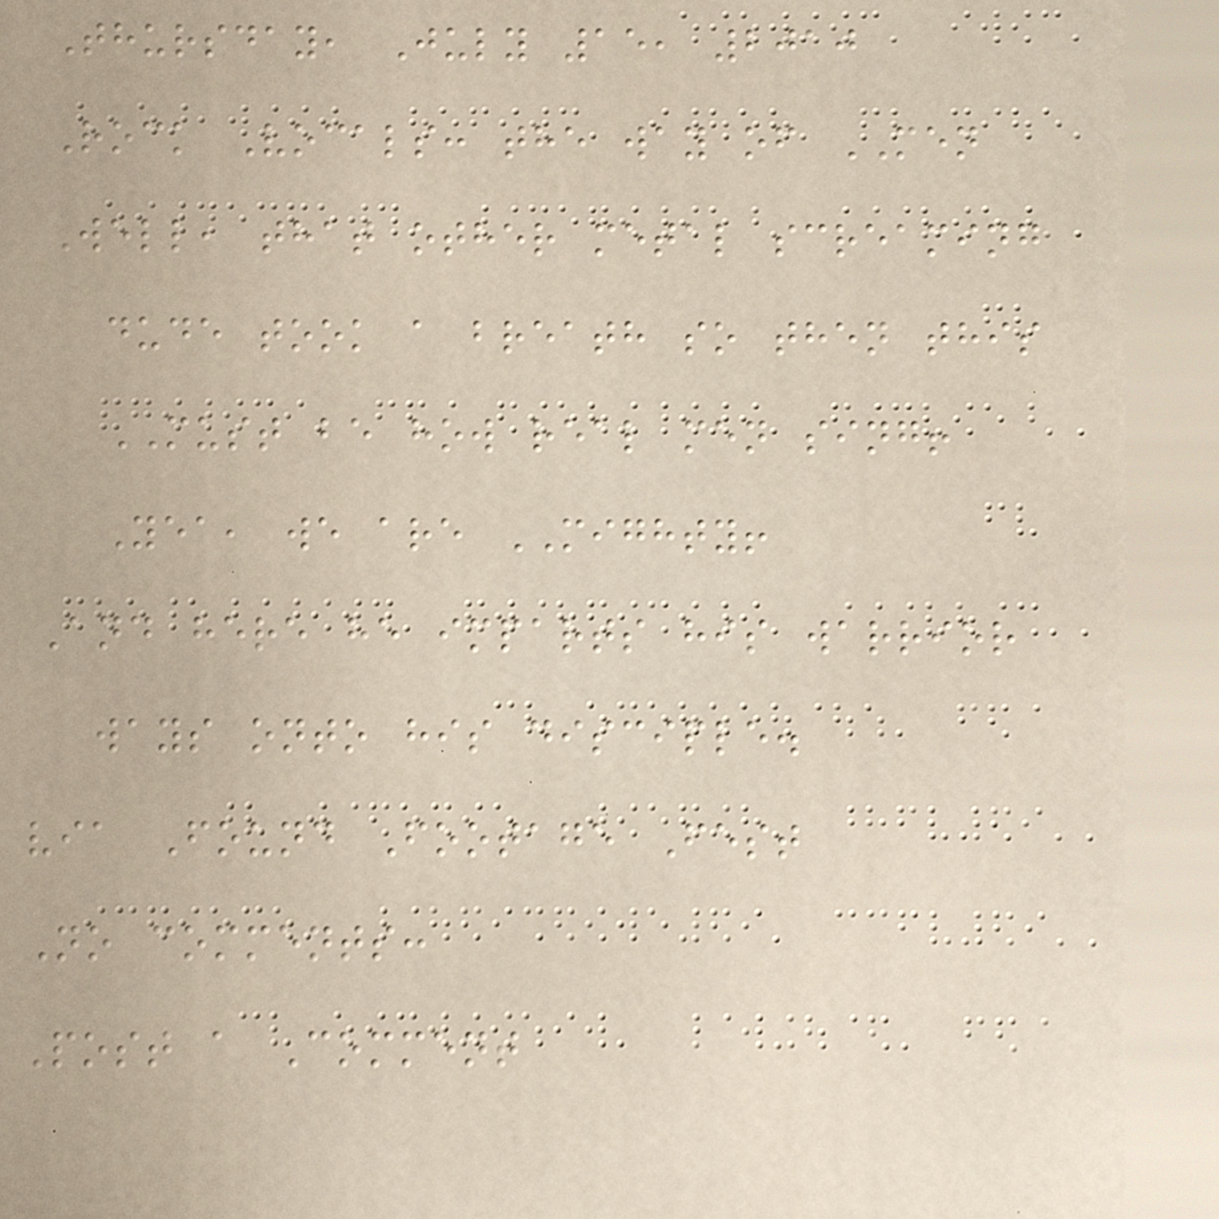Thursday, July 15, 2010
Rock Vocals: the way of MEN
Well, that other metal screaming
dude took a breath so then this
MUST be how real men sing!
Yea, we are MIGHTY!
And here he imparts his warrior
ways onto his disciple.
via Found Footage Fest
No comments:
Post a Comment
